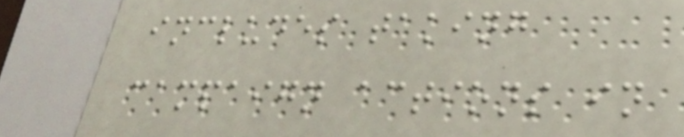includes taking
campaign actions in
